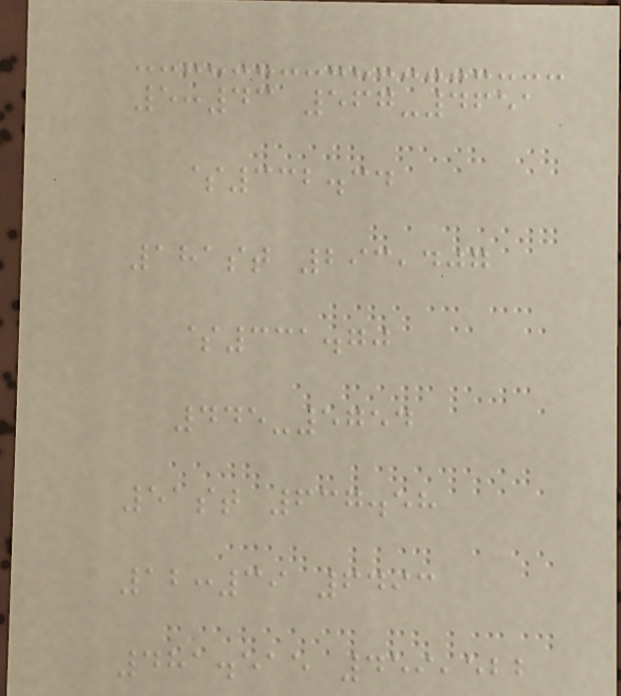5:43 567-4651
$332.34
181st 293,407
$331.70
445-5754
51st 637.58
12:39 6493
481.515 459,522
